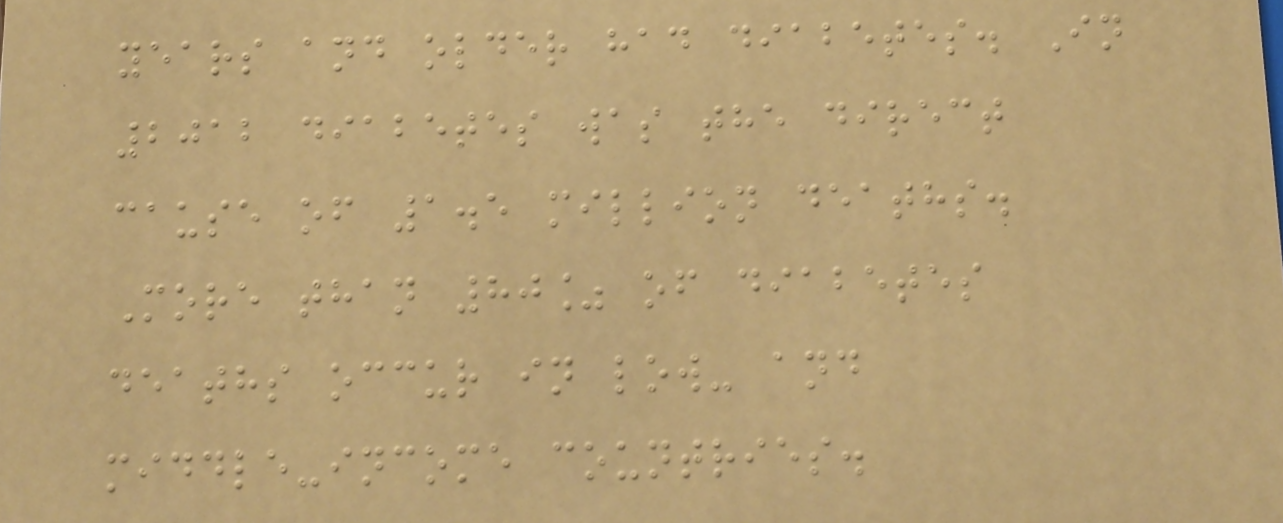years and older had diabetes. In
2012 diabetes was the direct
cause of 1.5 million deaths.
More than 80% of diabetes
deaths occur in low- and
middle-income countries.
